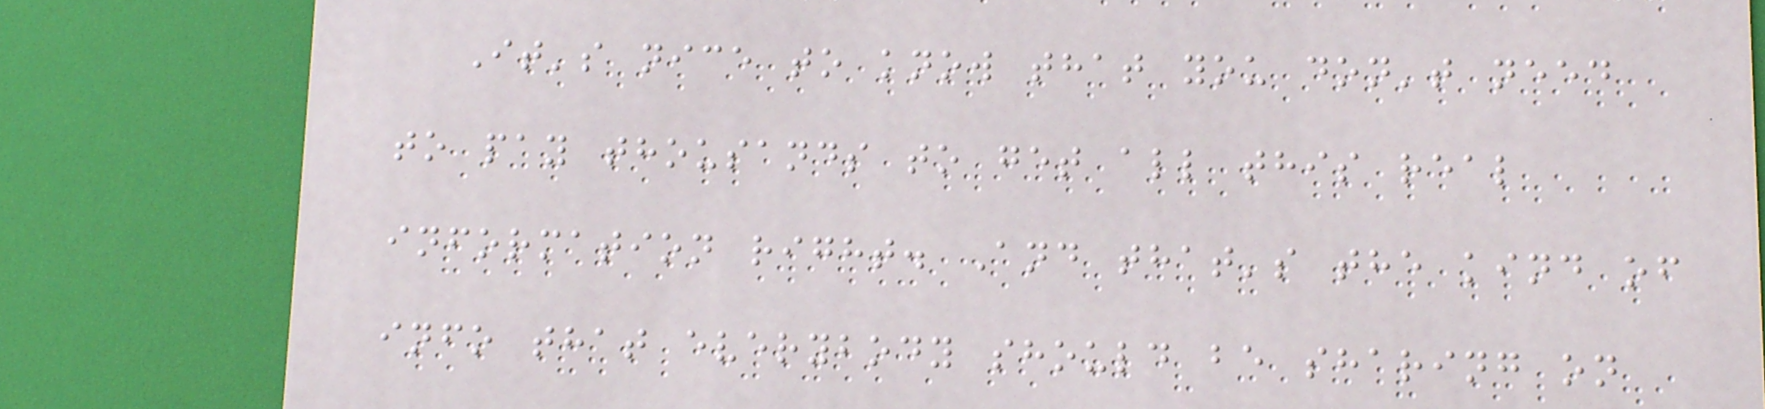It's nice to know that you don't need
to pay thousands to get all this real
information right. And that's the kind of
info that everybody should be sharing on
